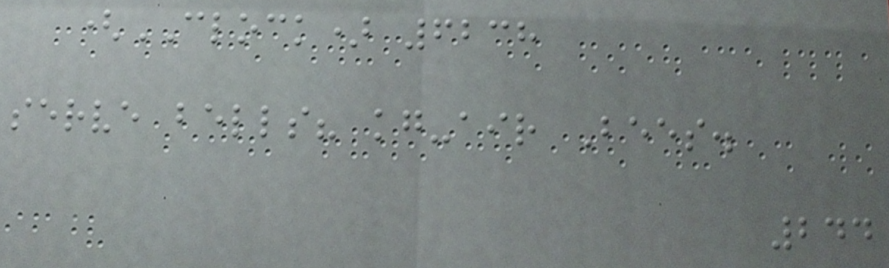(CLOCK) 6238
serve bells? kg-air Bees.
244
